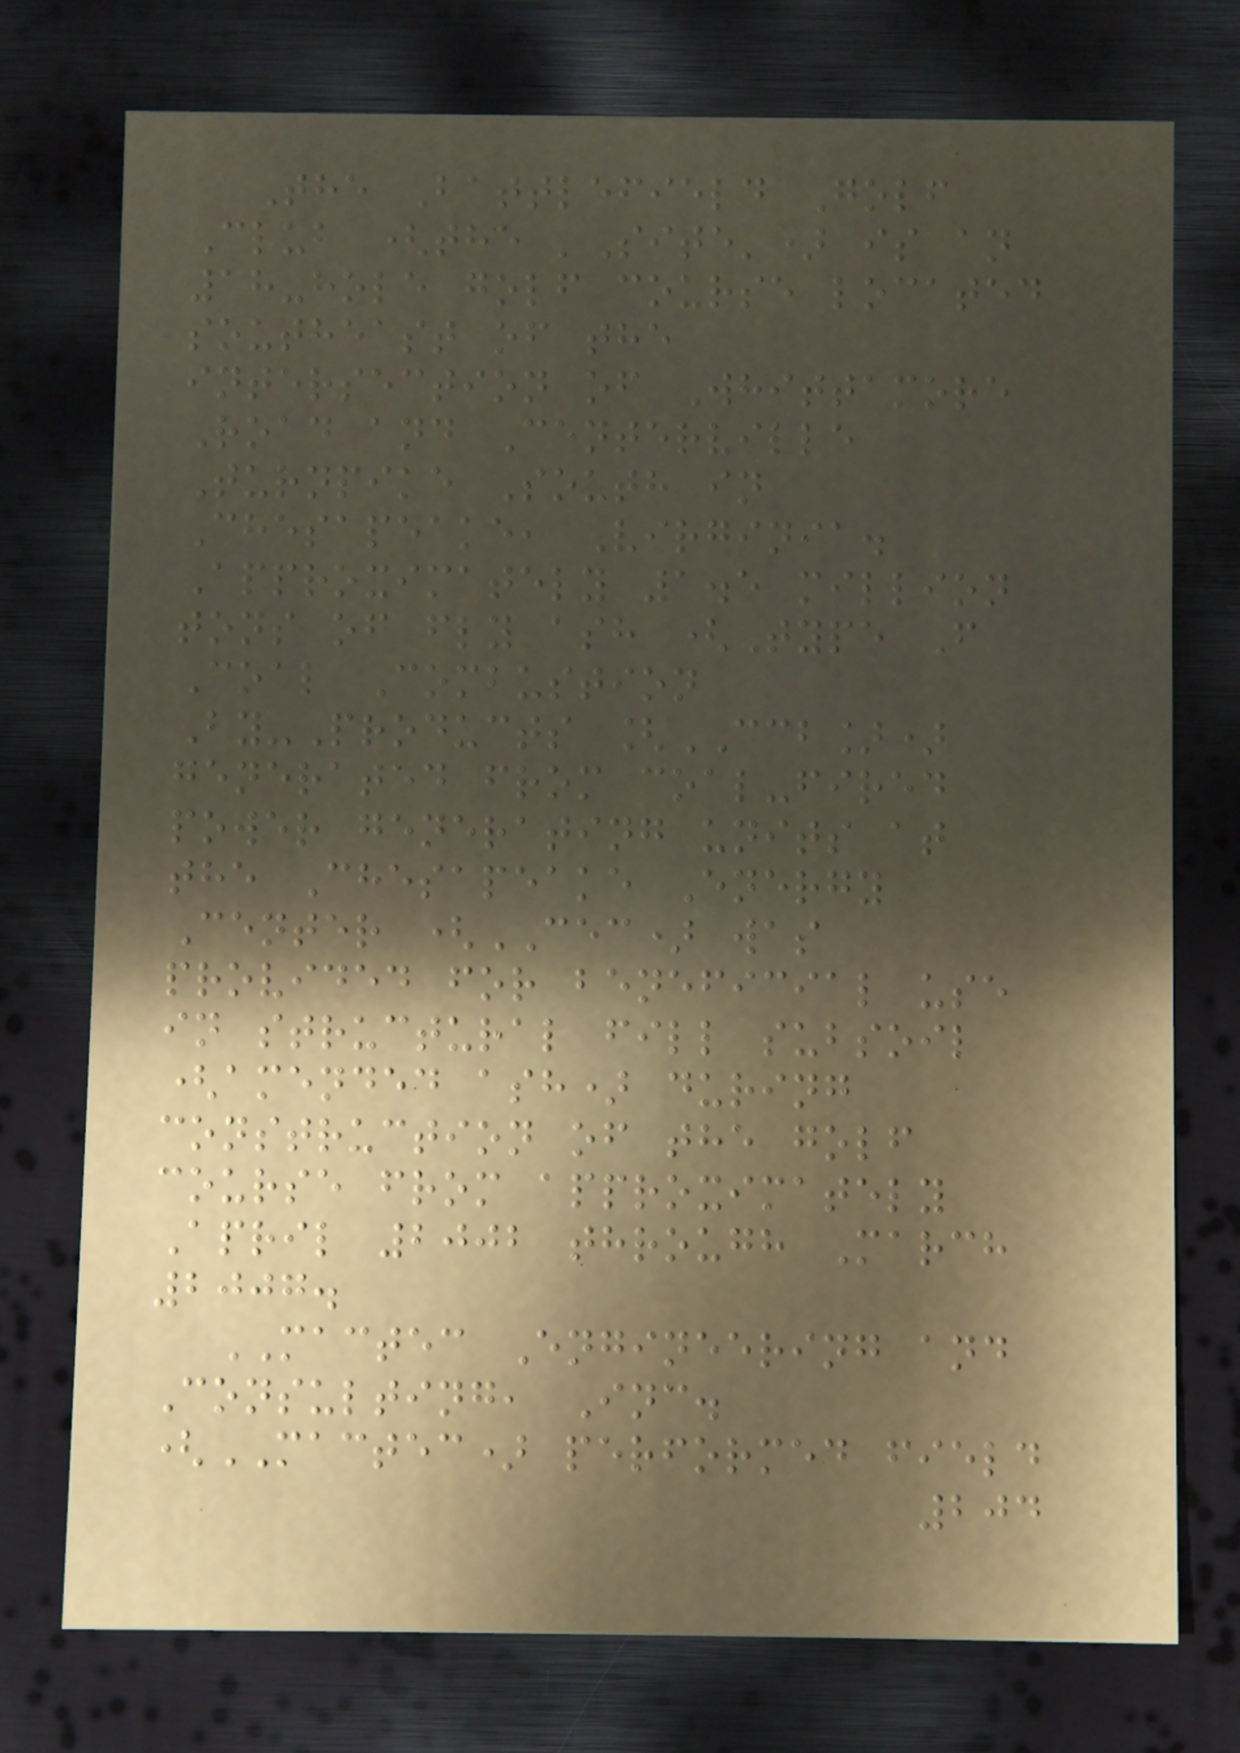The Battlefield Golf
Club (the 'Site') is an
18-hole golf course located
southeast of the
intersection of Whittamore
Road and Centerville
Turnpike South in
Chesapeake, Virginia.
Approximately 1.5 million
tons of fly ash (Type F
Coal Combustion
By-Products [CCB])
generated from coal-fired
power generating units at
the Chesapeake Energy
Center (CEC) was
provided for beneficial use
in structural fill subsoil
(amended ash) during
construction of the golf
course from approximately
April 2002 through March
2007.
MACTEC Engineering and
Consulting, Inc.
(MACTEC) performed field
204
